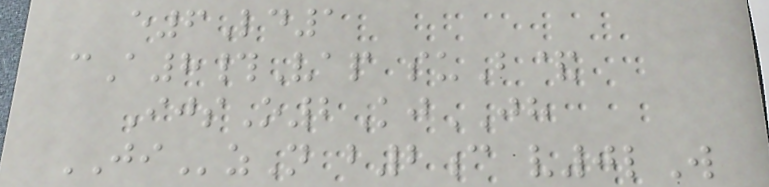e6Ld1
cA8#Vap suB&
IjsO2KjJH
JIzN b2c v0lW
